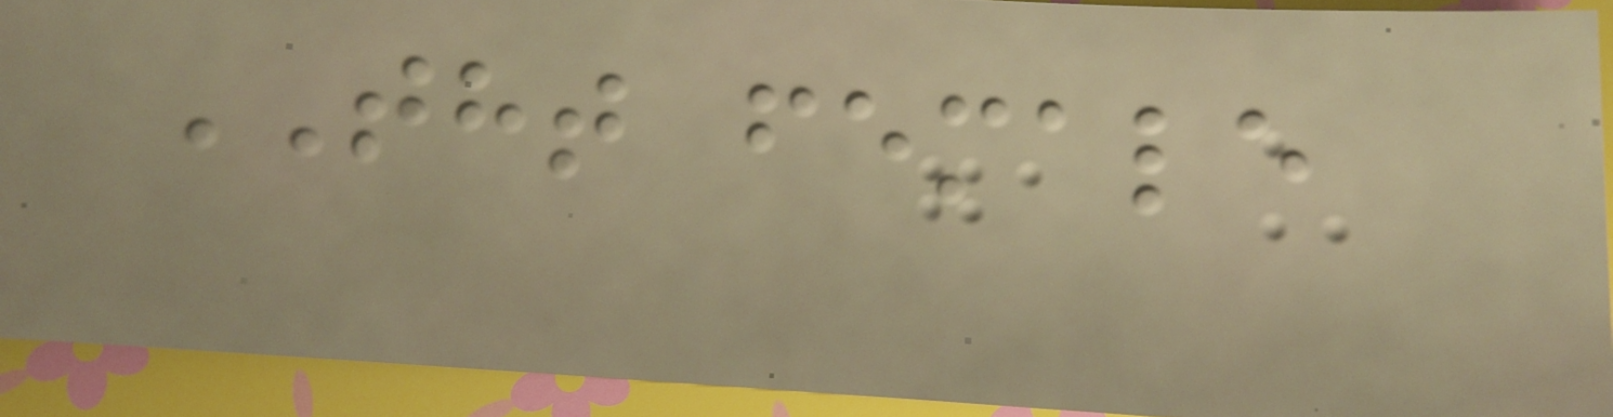THT female
